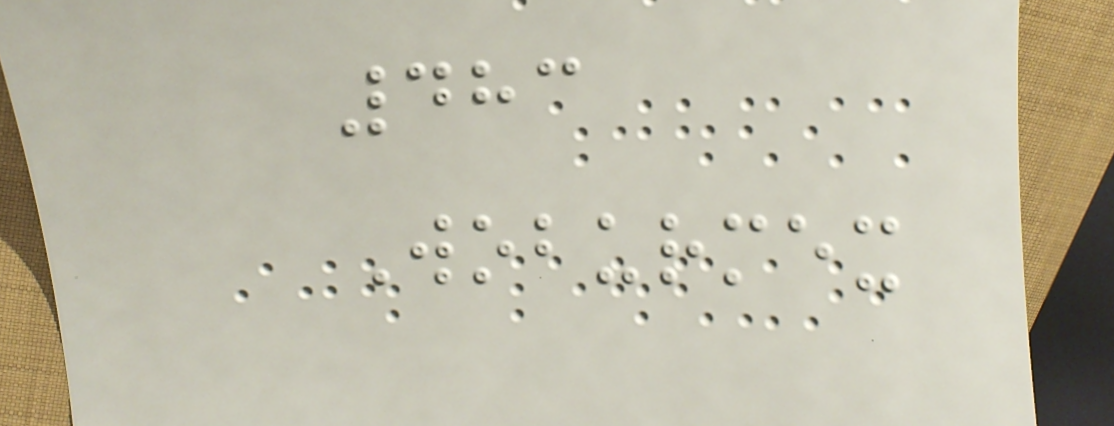483
Woburmex
